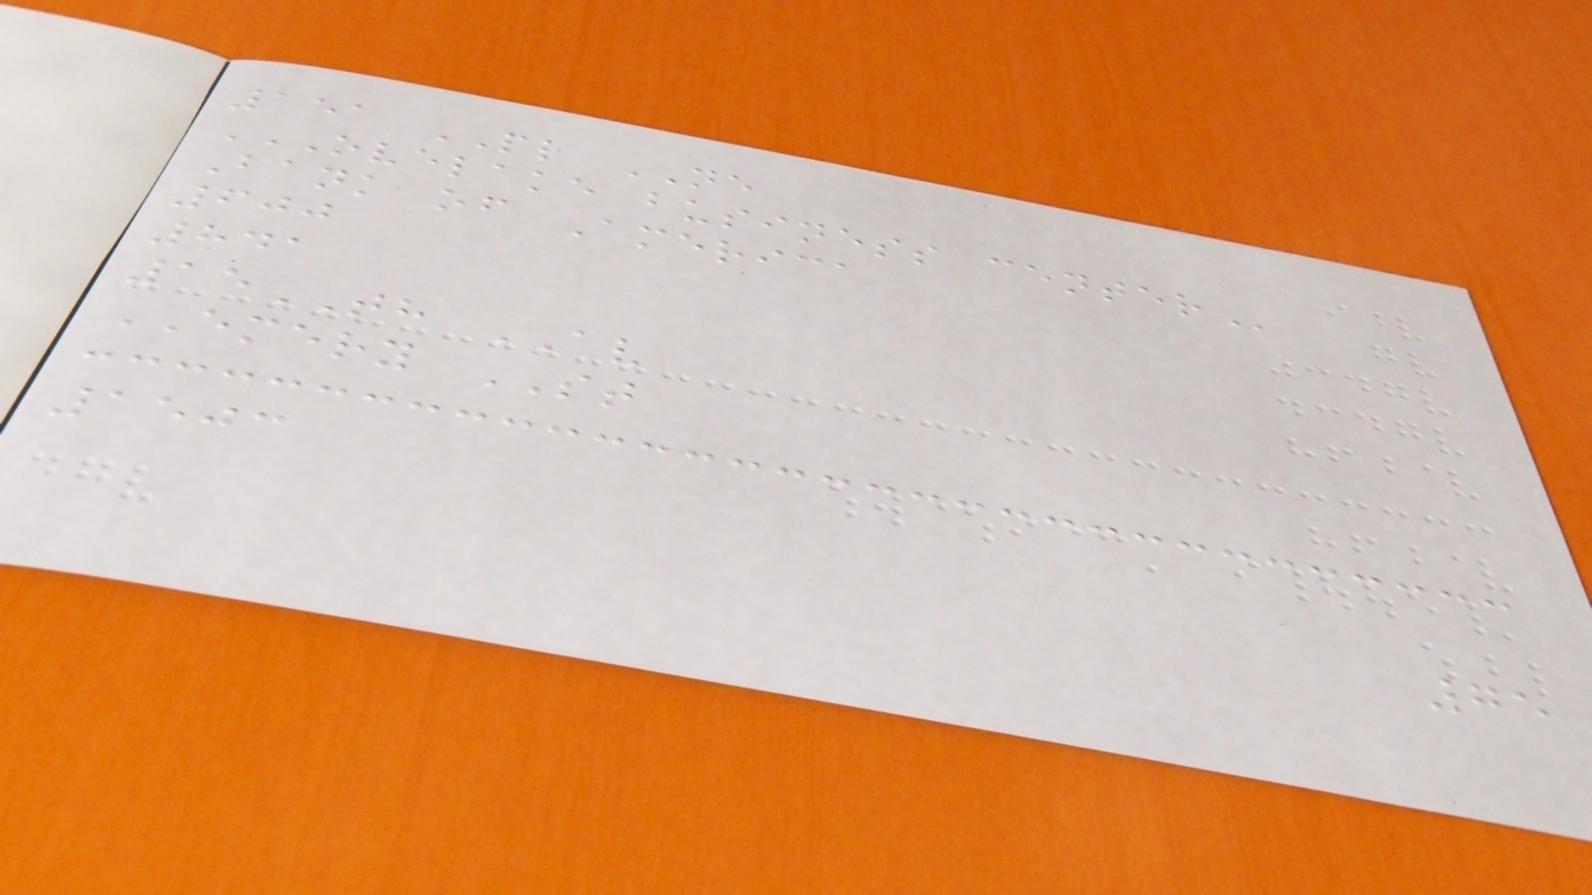151 PL NE
OVELAKE BUSINESS CENTER
Bank of America
600
841
15TH AV
EMERY ST
1503
75
